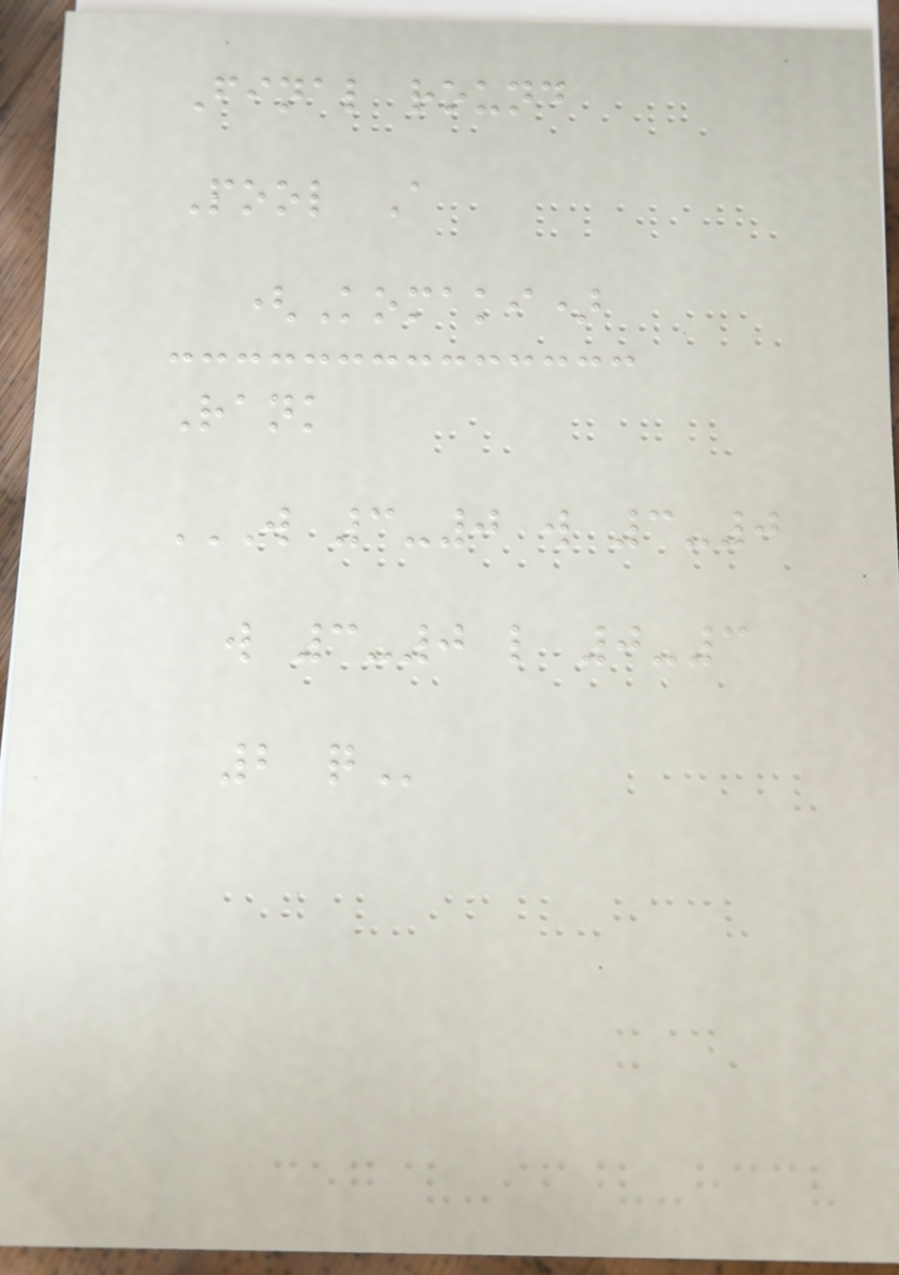Final round
Pool A
(Komaki)
Rank
W 3-0 W 3-0
W 3-0 L 0-3
2 Q
